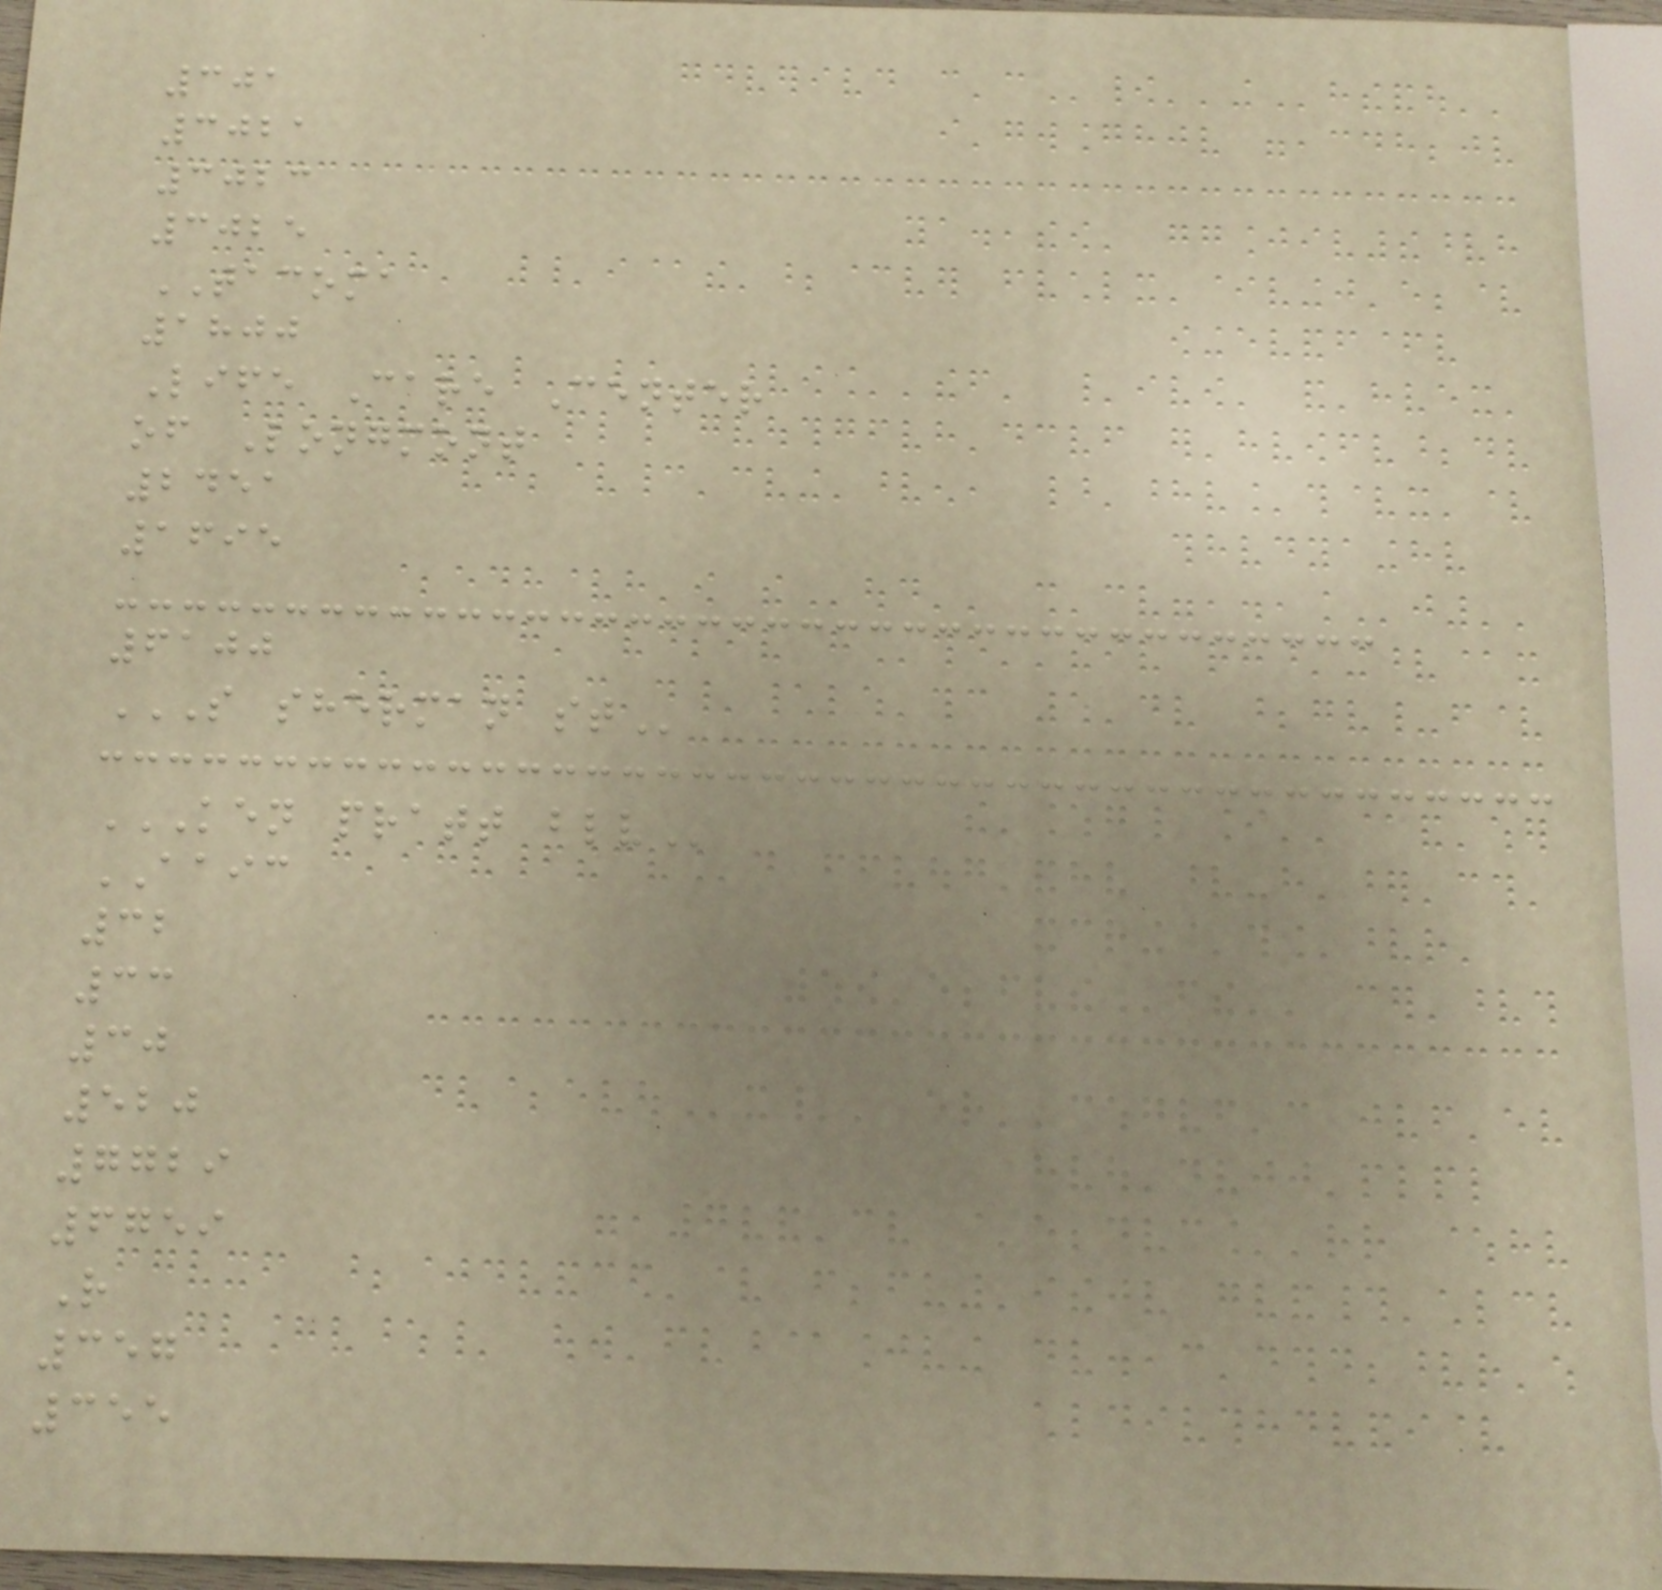301
3021
3023
3025
TACOMA
1800
Life Care Center
of Longmont
2451
1695
6100
S SHERMAN ST
KEN PRATT BLV
AAIC
32
33
30
520
7729
6759
R
357
355
